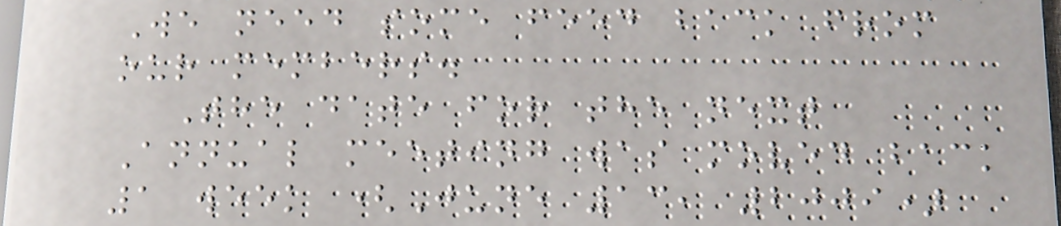We need some feed back from
our members.
The date for the next
Annual meeting was moved back
1 week (June 13, 2009)
